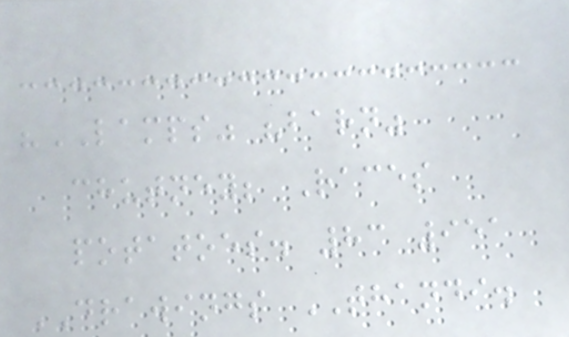"LAMPS" "barn"
chutney; Races
potatoes. 83 951
DRAWINGS THANDI.
